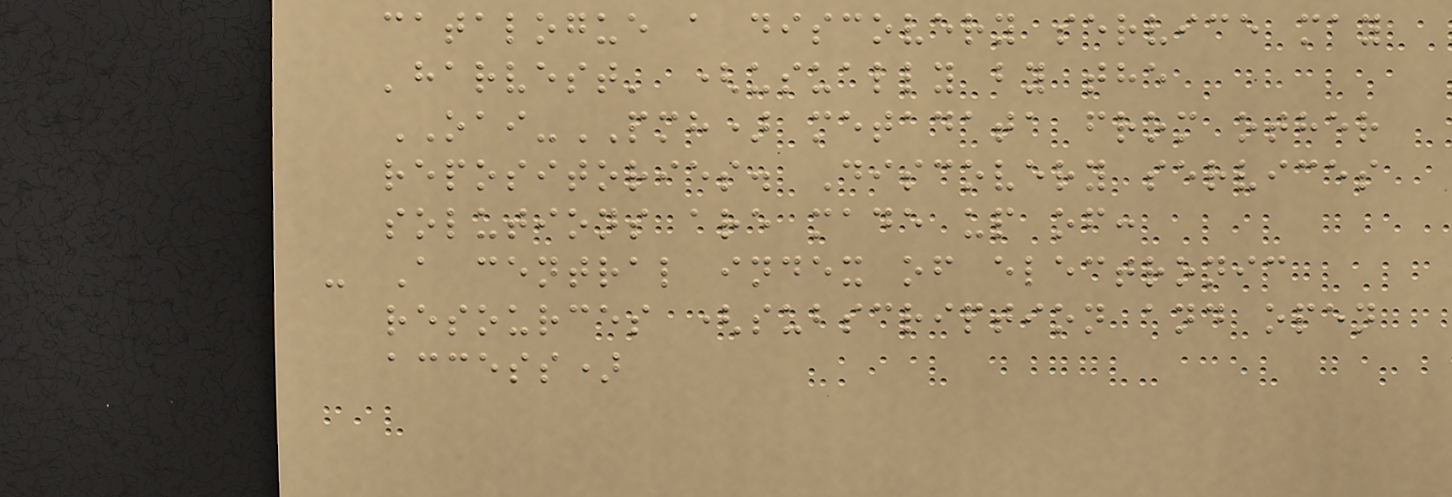catalogue a discovery service may
'harvest' (usually by the
OAI-PMH) metadata from other
repositories. Discovery services
solutions are made up of:
- A central index of electronic
resources (subscription and open
access)
